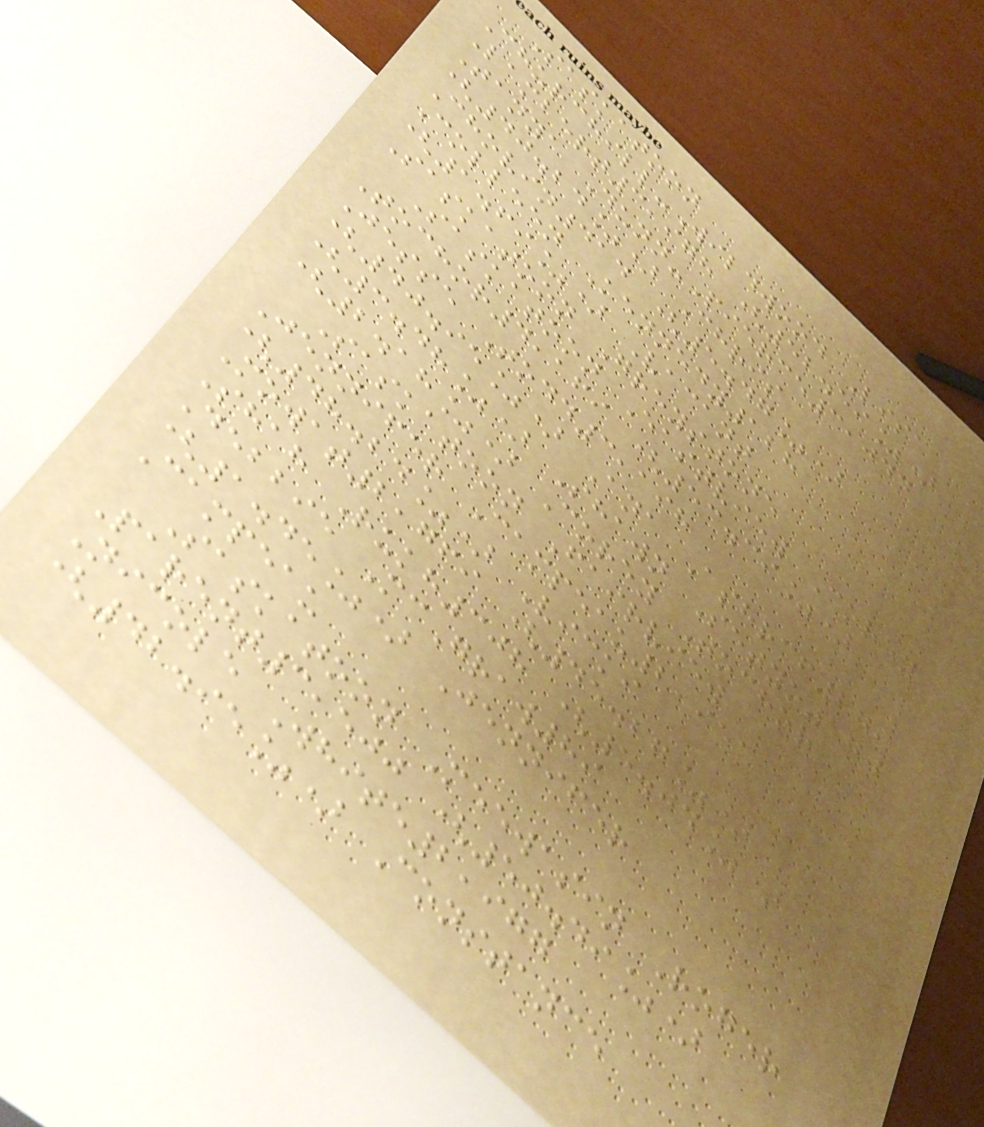Saskatoon
Churchill-Wildwood Lisa
Lambert3,978 (52.59%)
Tanya Dunn-Pierce3,044
(40.24%) Chris
Chovin414 (5.47%)
Colleen Kennedy128
(1.69%) Vacant
Saskatoon Greystone
Saskatoon Eastview Corey
Tochor4,169 (53.39%)
Jesse Todd3,198
(40.95%) Ana Ashraf272
(3.48%) Shawn Setyo170
(2.18%) Corey Tochor
Saskatoon Fairview
Jennifer Campeau2,951
(48.24%) Vicki
Mowat2,769 (45.27%)
Shah Rukh308 (5.04%)
Debbie McGraw89
(1.45%) Jennifer
Campeau
Saskatoon Meewasin Roger
Parent3,500 (50.49%)
Nicole White2,977
(42.95%) Constance
